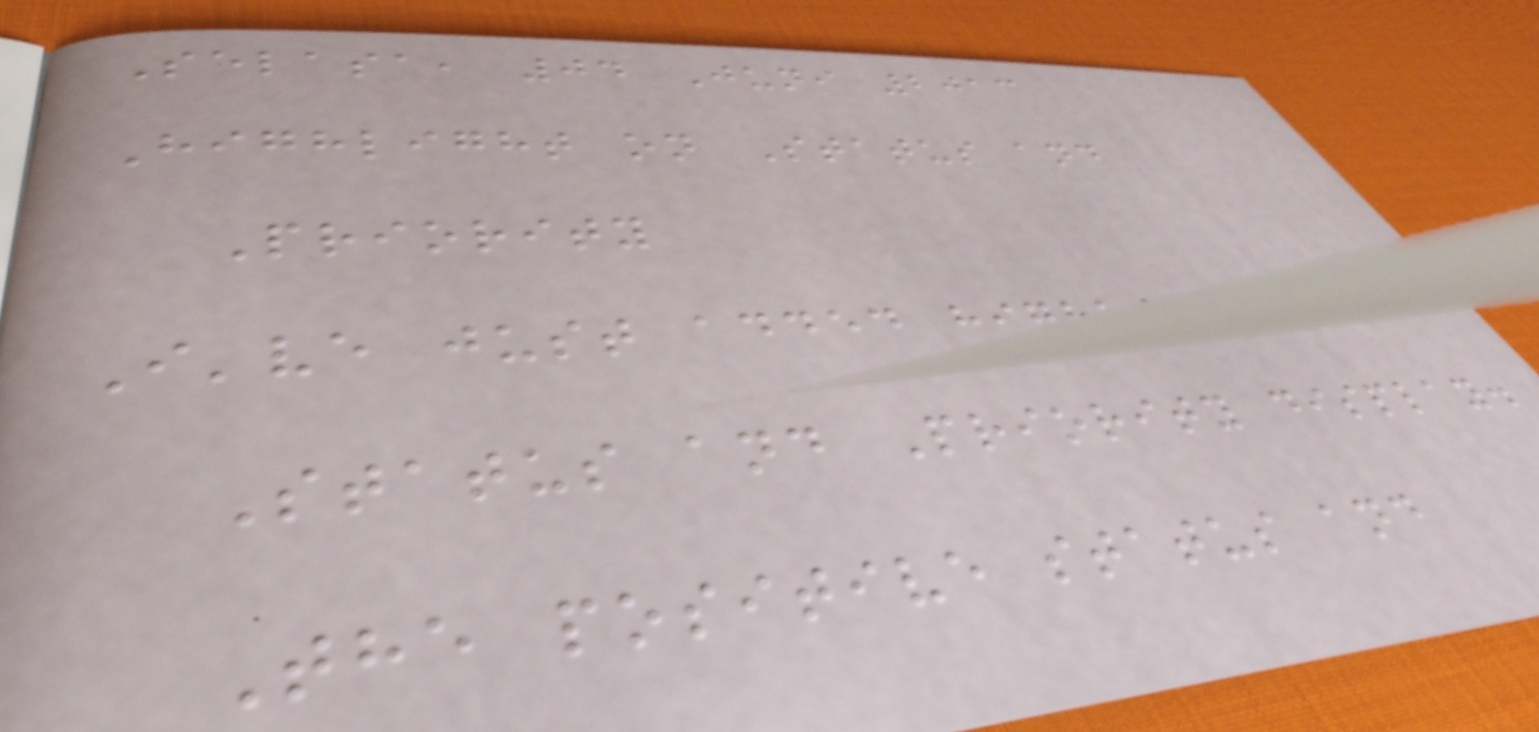Selasa, 04 Juni 2013
Highlight on Status and
Priority
I've just added highlight on
Status and Priority display.
The positive status and
